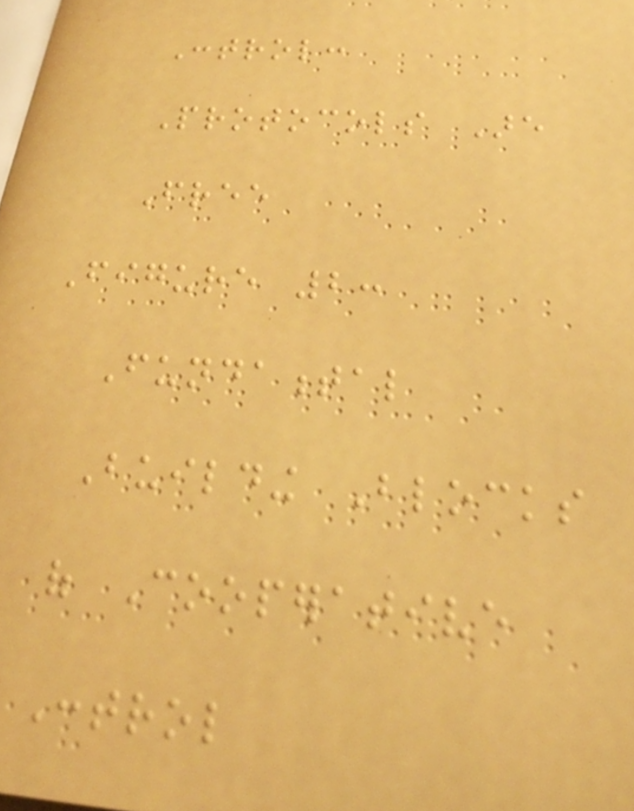Control:
Protocols Are
Free
Figure 2:
Fundamental
Building Blocks
of Cooperative
Control
